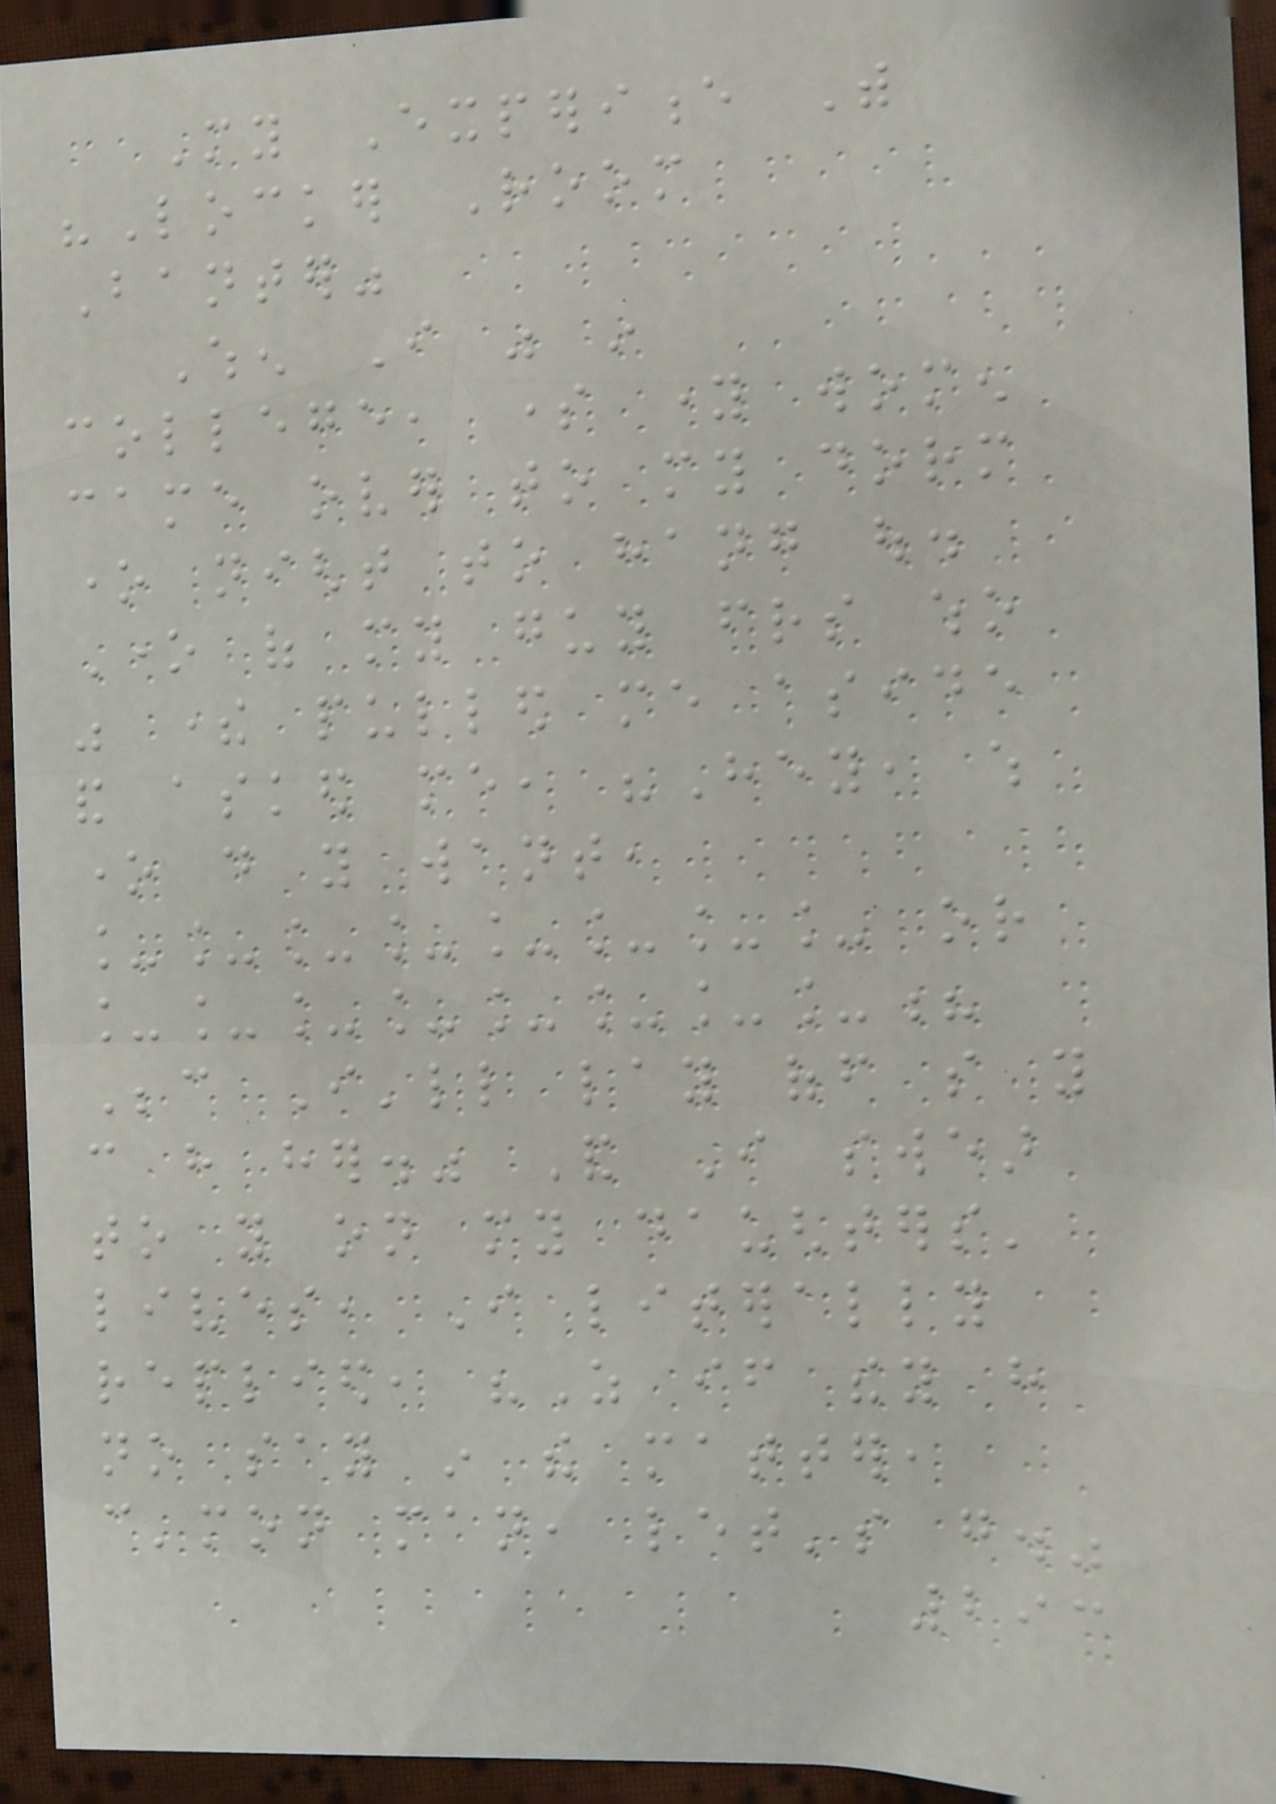My Experience With
"Locker Room
Banter"
When I was in
college, some young women
came over to my dorm
one night to hang out.
One of my guy friends who
was there pulled me aside
and asked me, "Hey, which
one do you want,
________ or
________?
Because I'll lay off so you
can have her." And I swear
to you on my daughters'
lives, I literally
replied, "As if they have
no say in the matter,
c'mon man, let's go."
293
